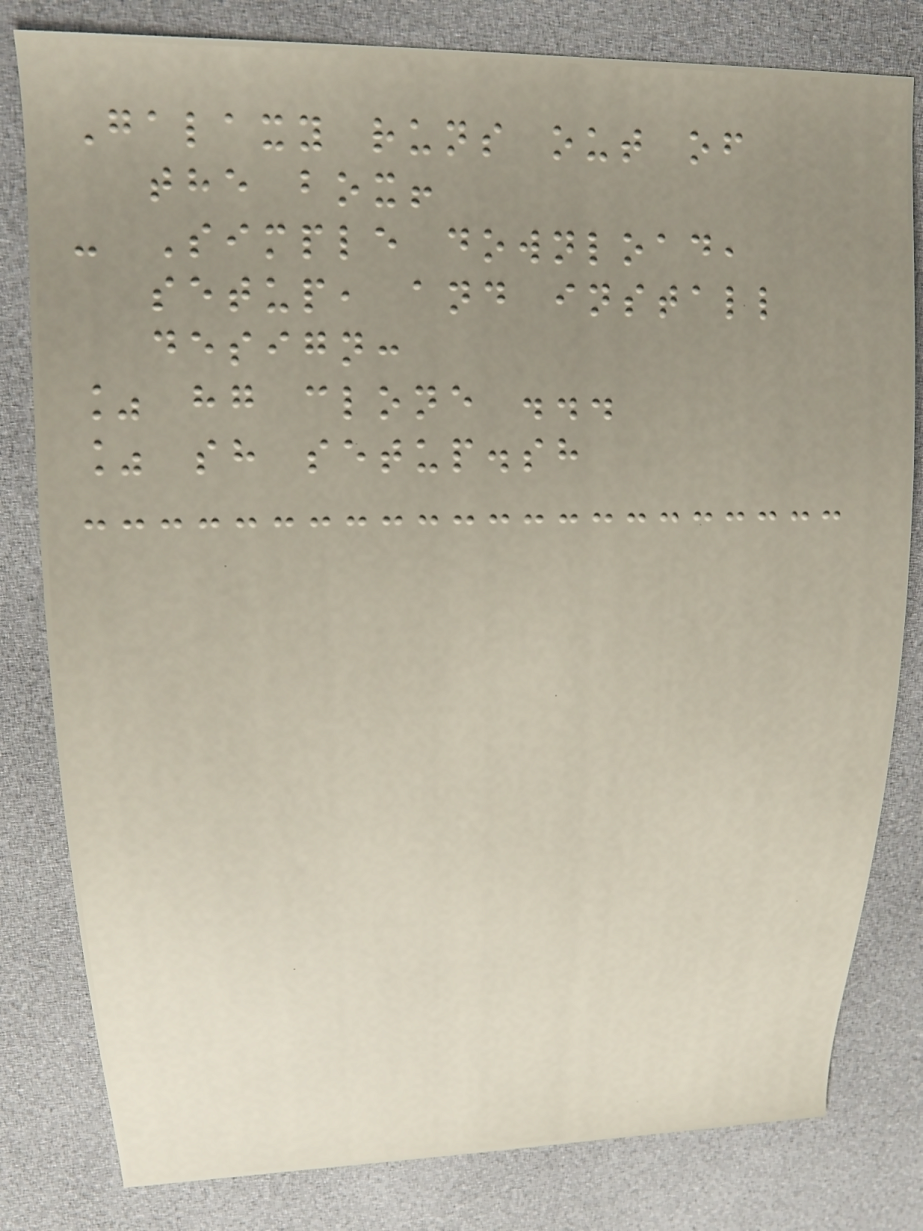Galaxy runs out of
the box!
- Simple download,
setup, and install
design:
% hg clone ...
% sh setup.sh
